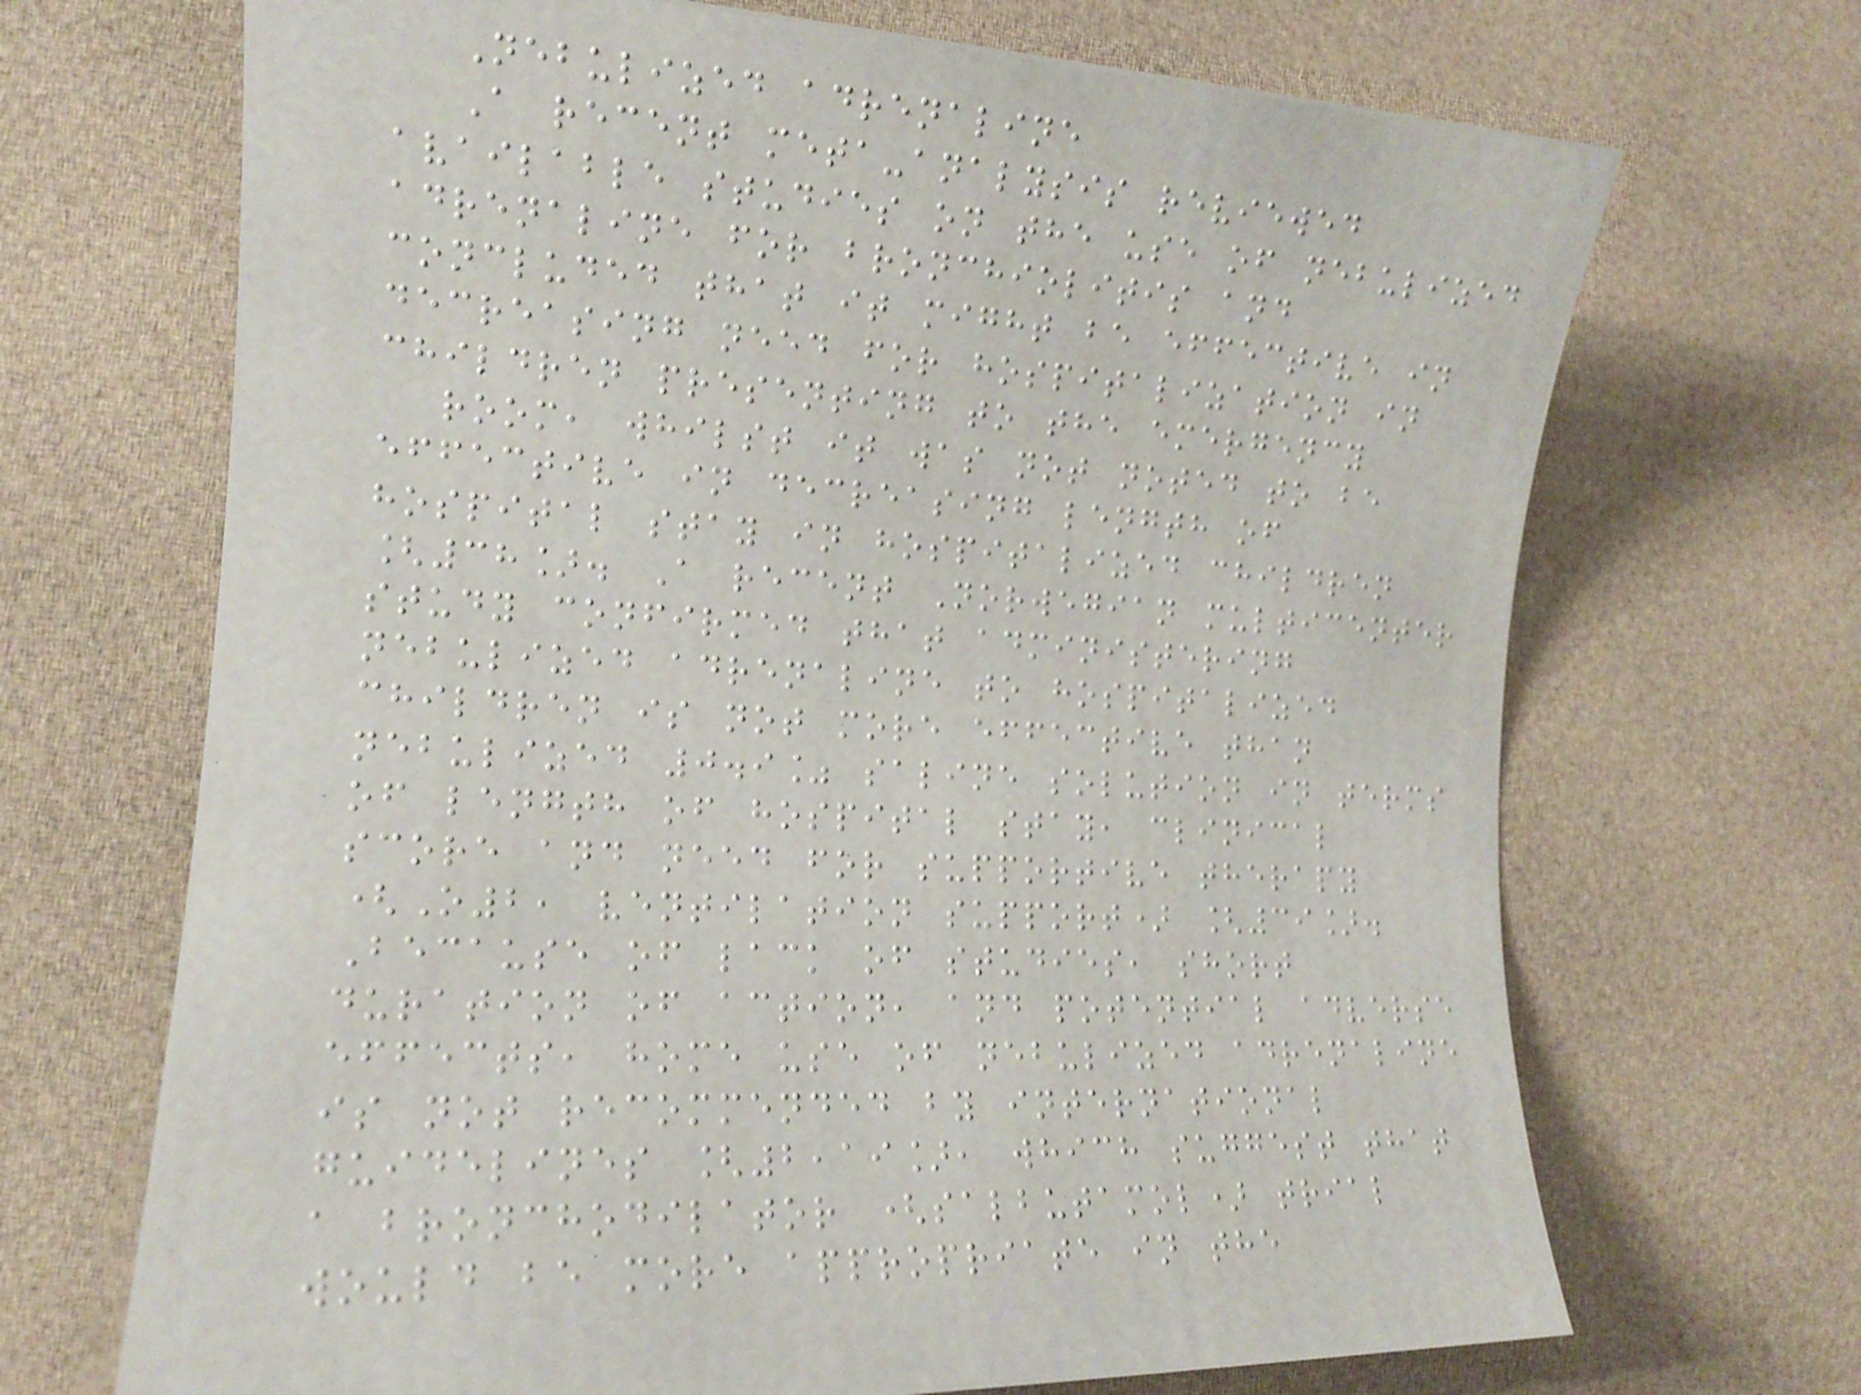Nebulized adrenaline
A recent meta-analysis reviewed
available studies on the use of nebulized
adrenaline for bronchiolitis and
concluded that it might be effective in
decreasing need for hospitalization in
children presenting to the emergency
room, whilst it was not noted to be
effective in decreasing length of
hospital stay in hospitalized children
[38]. A recent Norwegian multicenter
study confirmed that administering
nebulized adrenaline to hospitalized
children is not more effective than
nebulized 0.9% saline solution in terms
of length of hospital stay, clinical
score and need for supportive therapy
(O2, ventilation support) [39].
Because of lack of studies, short
duration of action, and potential adverse
effects, home use of nebulized adrenaline
is not recommended by international
guidelines [2,19], which suggest that
a bronchodilator (salbutamol) trial
would be more appropriate in the
